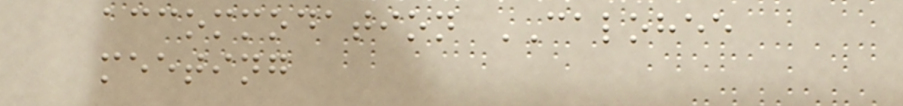accommodation CALOHEE
meeting
